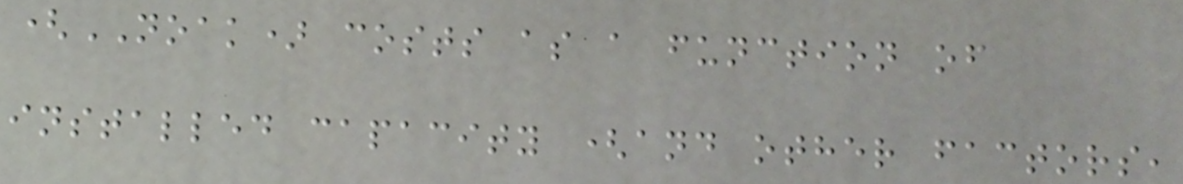(NOAK) costs as a function of
installed capacity (and other factors,
